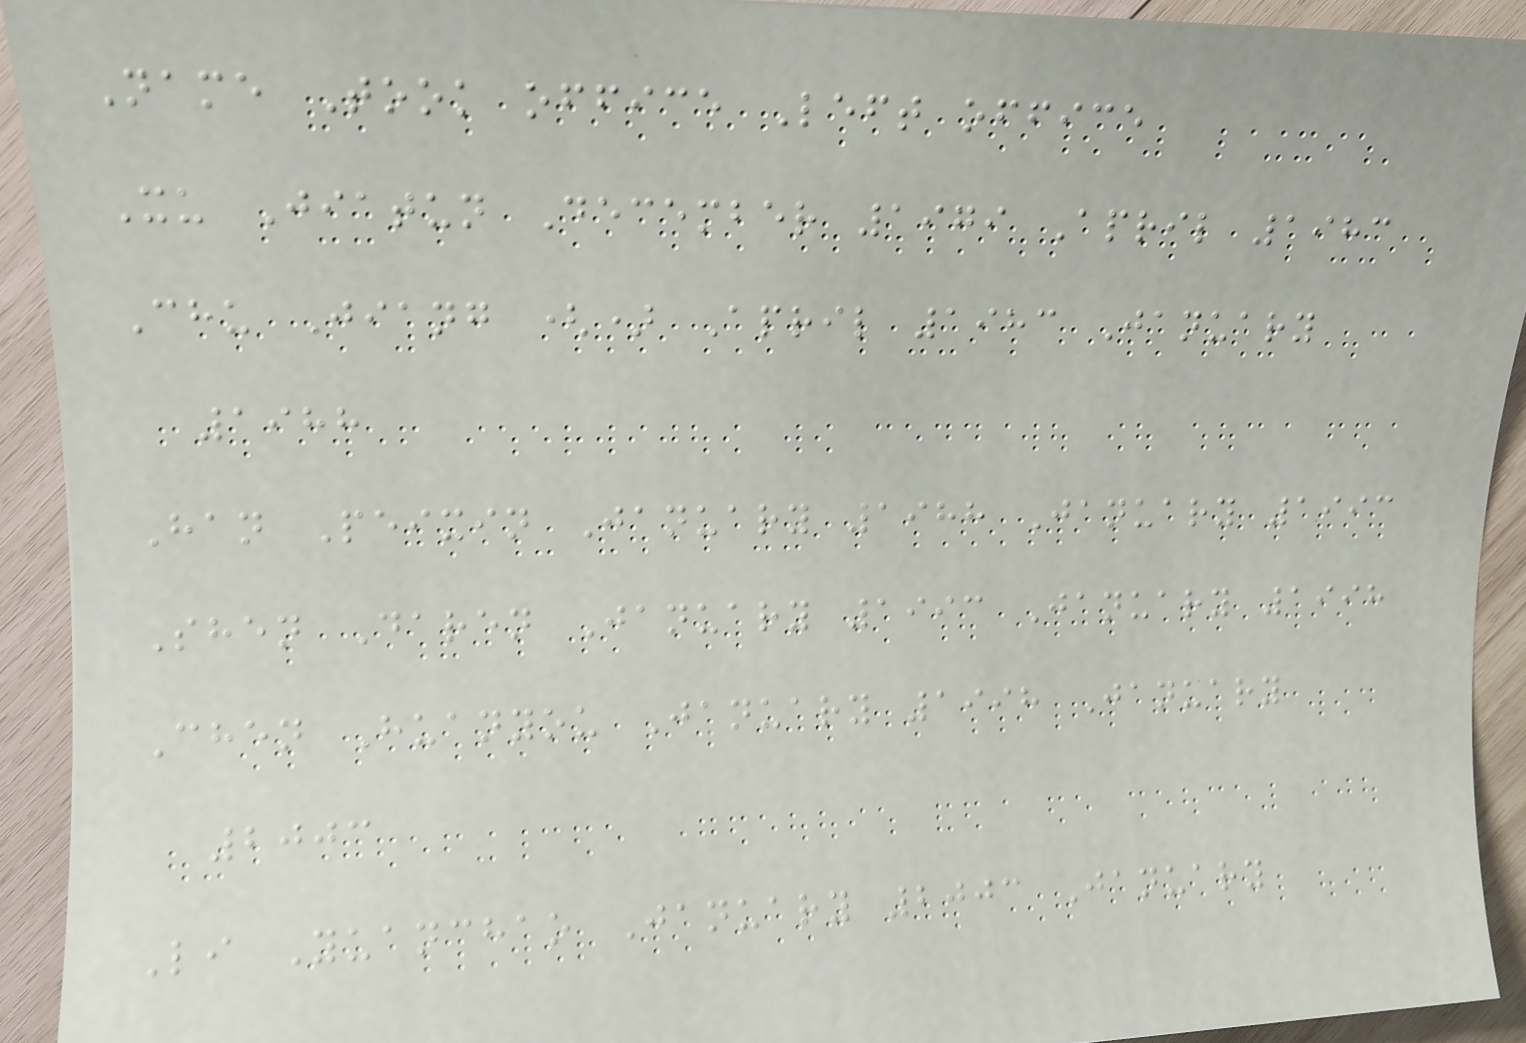Name Took office Left office
Xu Jiatun December 1979 April 1983
Chu Jiang () April 1983 January
1988
Han Peixin January 1988 January 1993
Shen Daren January 1993 January 1998
Chen Huanyou January 1998 January
2003
Li Yuanchao January 2003 January
